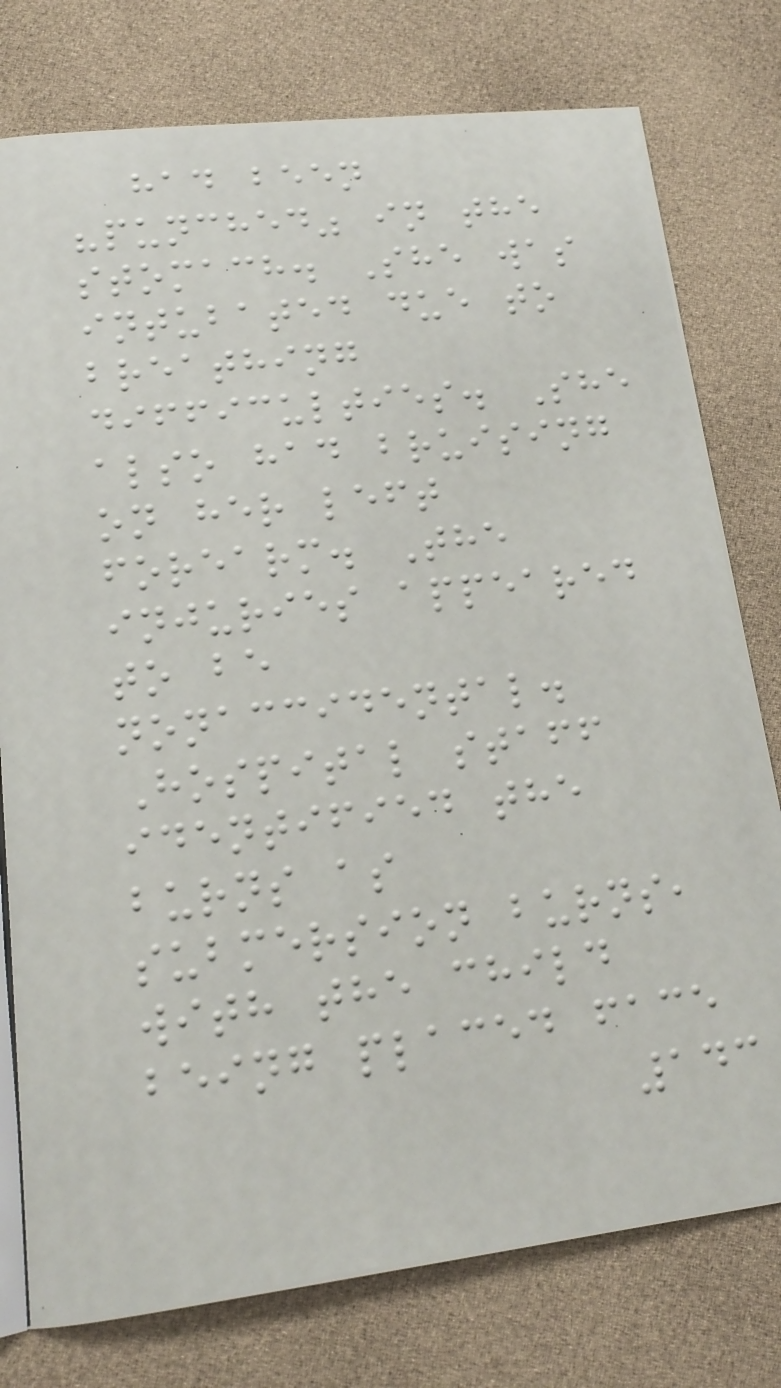had been
"punched" in the
stomach. She was
intubated due to
breathing
difficulties. She
also had bruising
on her left
forearm. The
injuries appeared
to be
nonaccidental.
Hospital staff
identified the
burns as
submersion burns,
with the child
being placed face
143
